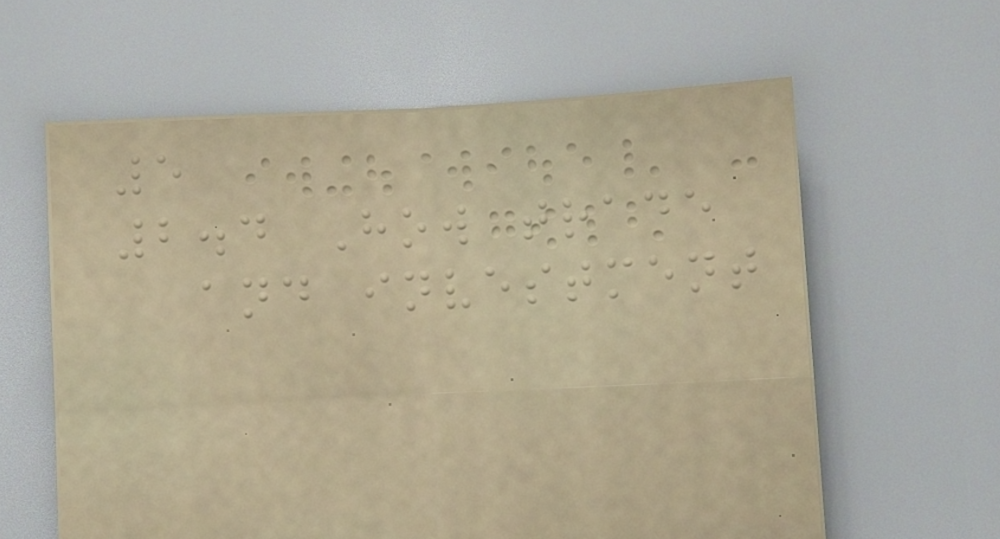5
2.4 How trade
and investment
